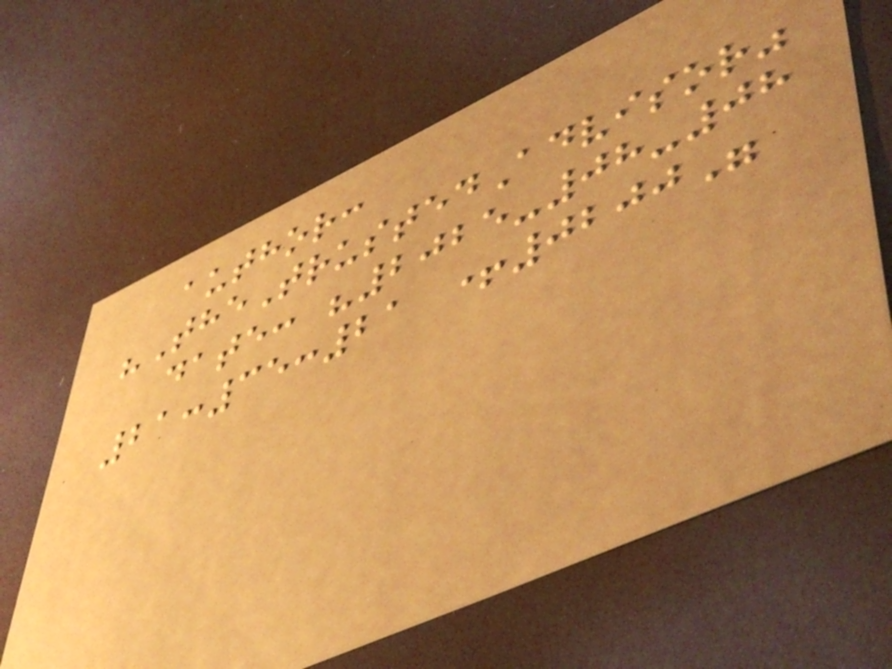author:
"TheTrustedAdvisor"
date: "2025-08-08
21:35:21 +0200"
